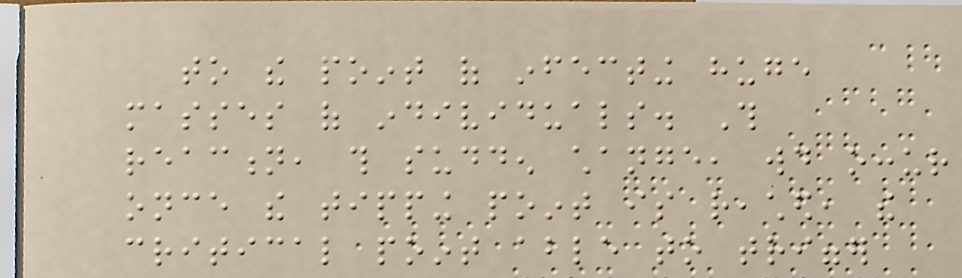to the point of infecting huge
masses of individuals. This
reaction, this sudden change, would occur
once the tipping point is reached, the
critical point able to trigger
